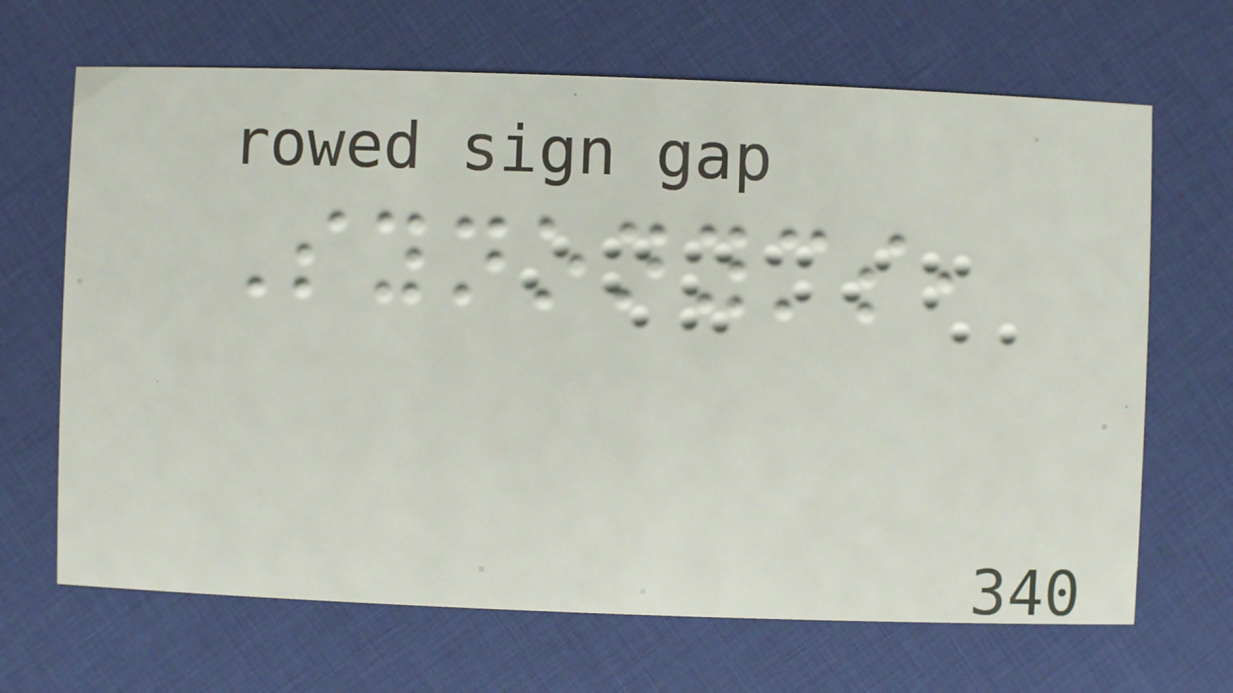Synonyms,
